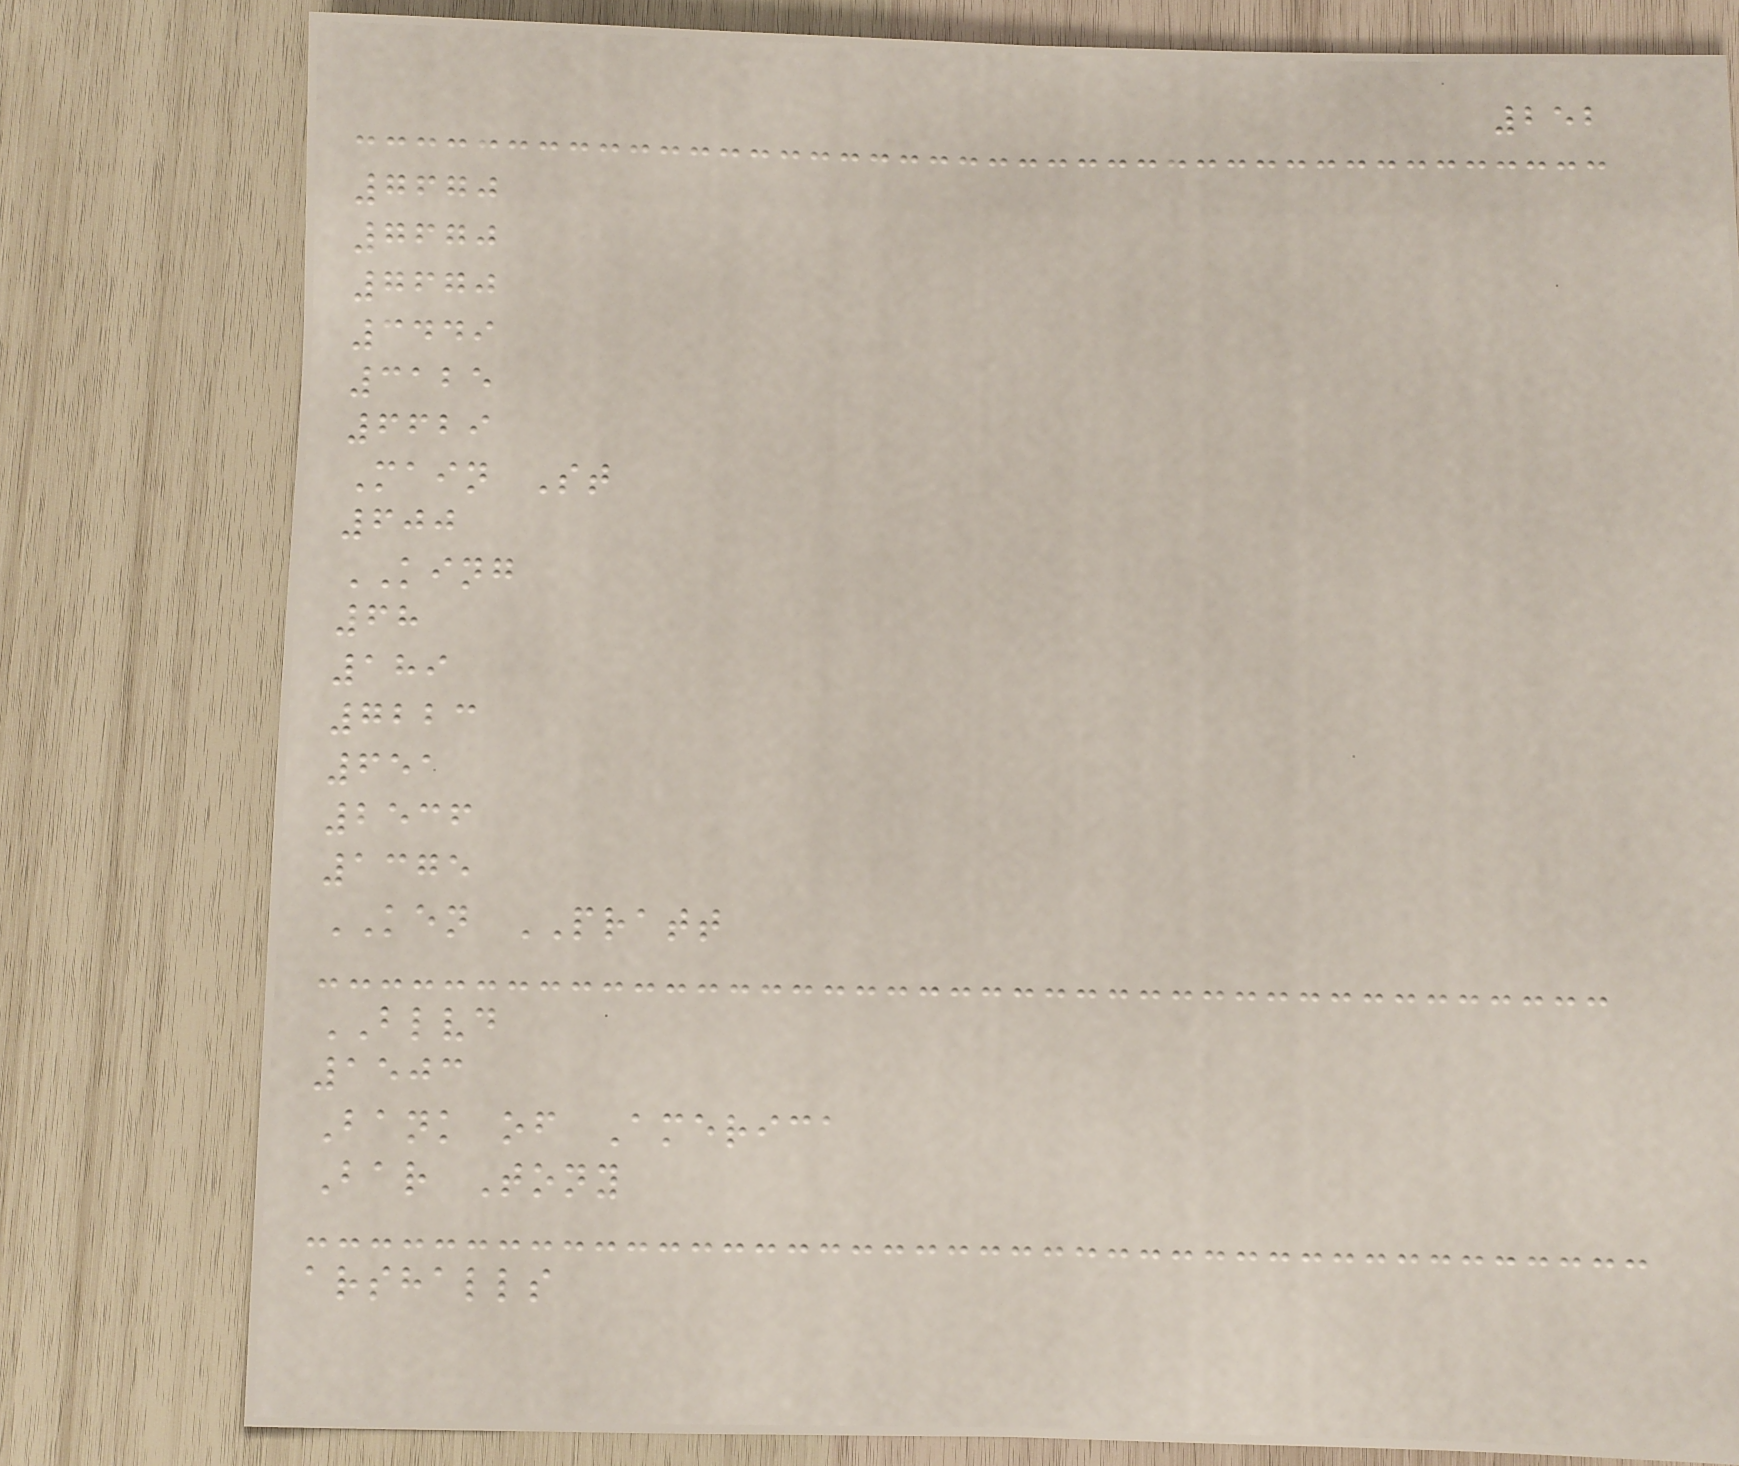252
7670
7670
7670
3449
3125
6629
Main St
600
KING
68
189
7223
651
2536
1375
KEN PRATT
BLVD
1503
Bank of America
Bar Tony
arshalls
